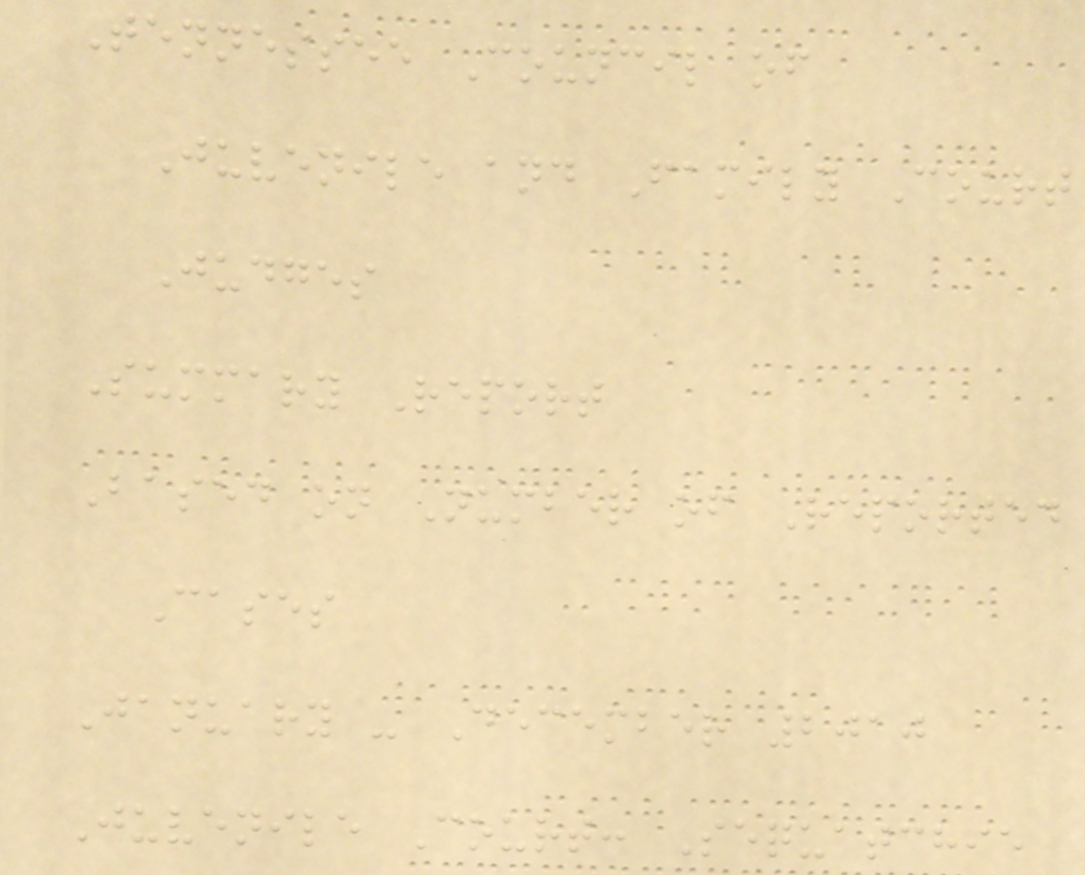Tennessee Council of
Juvenile and Family Court
Judges
Summary Report
Based on Number of Reported
Cases
January - December 2010
Juvenile Court: Sequatchie
